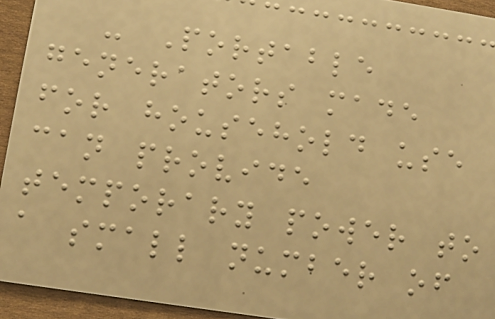- Portable
generators made
for household use
can provide
temporary power to
a small number of
